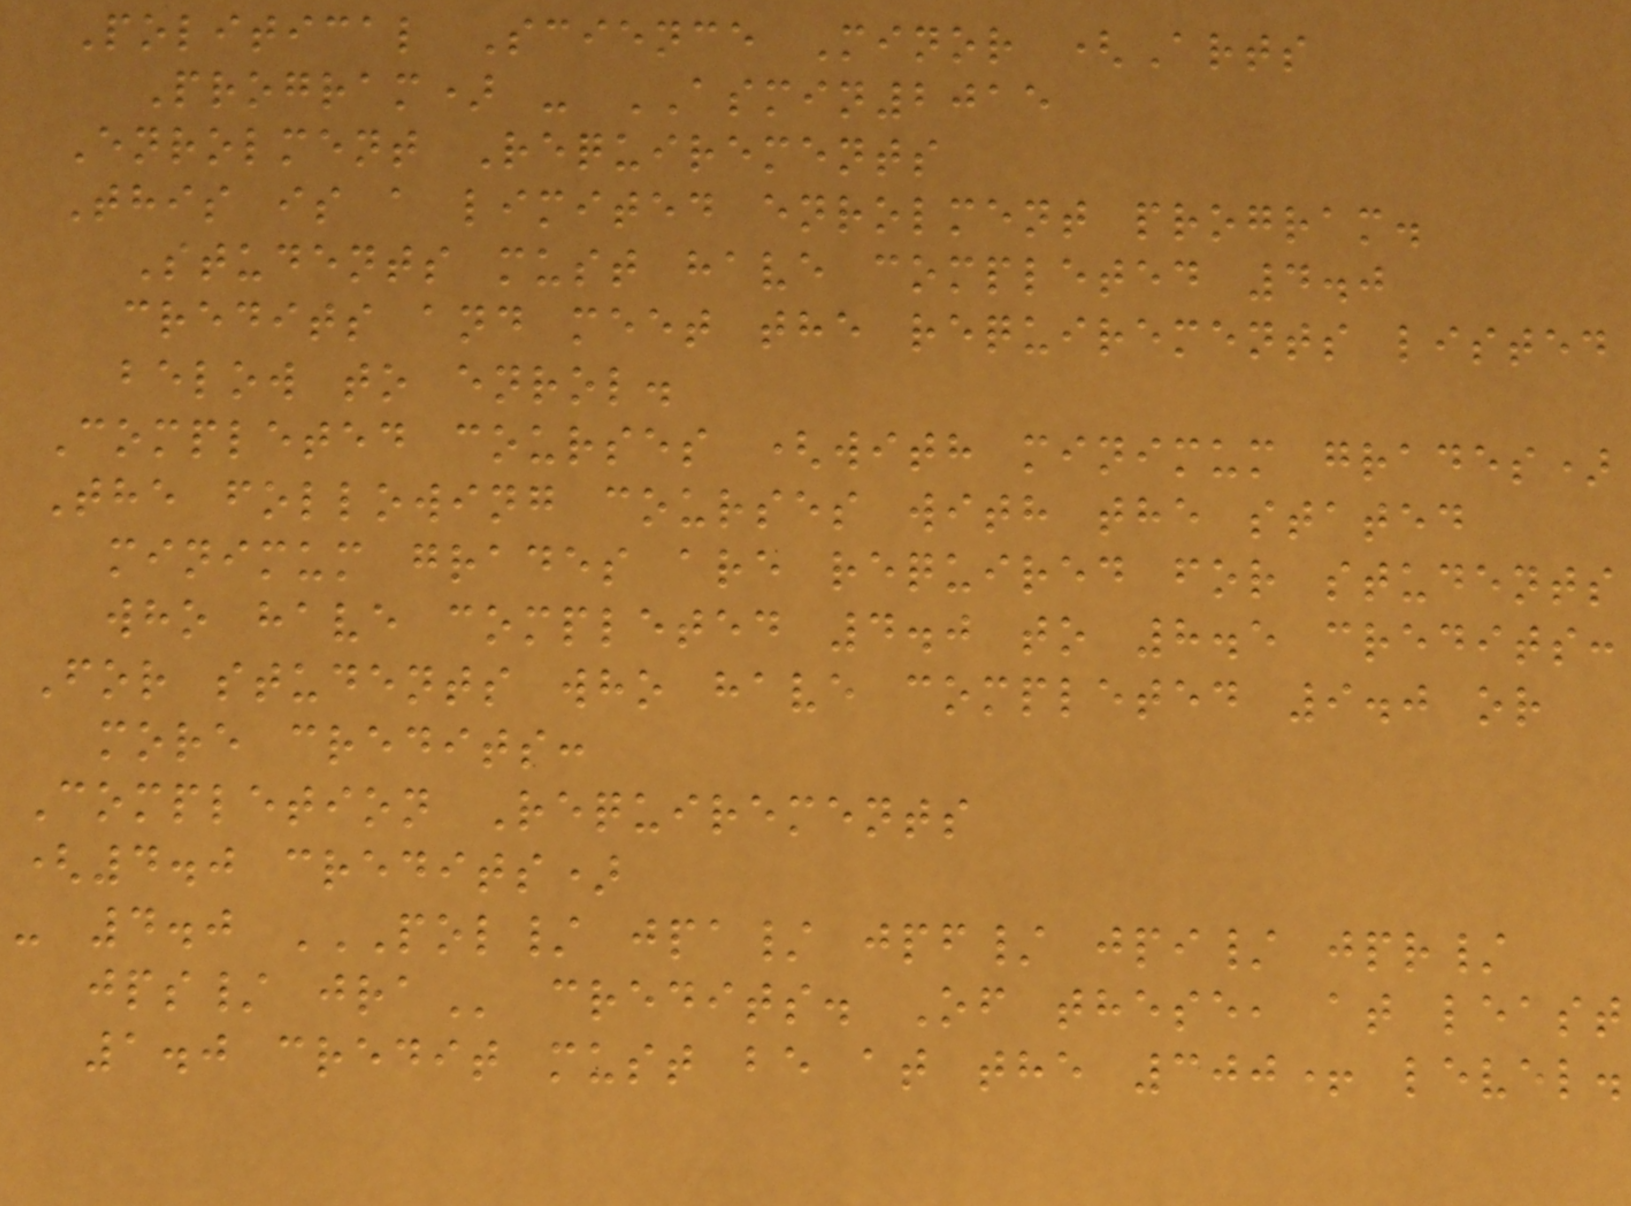Political Science Minor (Arts
Program) - ASMIN2015
Enrolment Requirements
This is a limited enrolment program.
Students must have completed 4.0
credits and meet the requirements listed
below to enrol.
Completed courses (with minimum grades)
The following courses with the stated
minimum grades are required for students
who have completed 4.0 to 8.5 credits:
For students who have completed 9.0 or
more credits:
Completion Requirements
(4.0 credits)
- 4.0 POL/ JPA/ JPF/ JPI/ JPR/
JPS/ JRA credits. Of these, at least
1.0 credit must be at the 300+ level.
